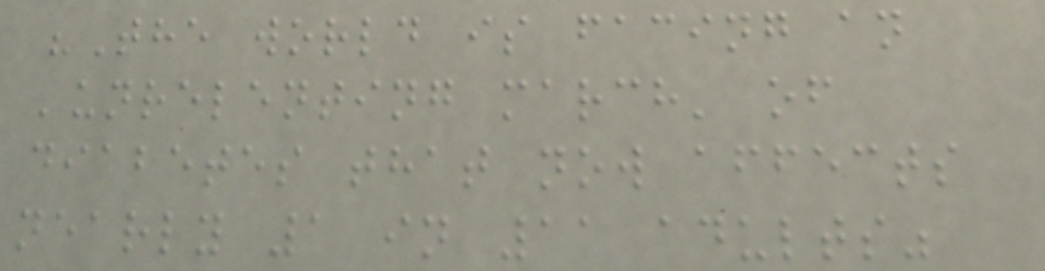"The world is facing an
'unrelenting march' of
diabetes that now affects
nearly 1 in 11 adults"
